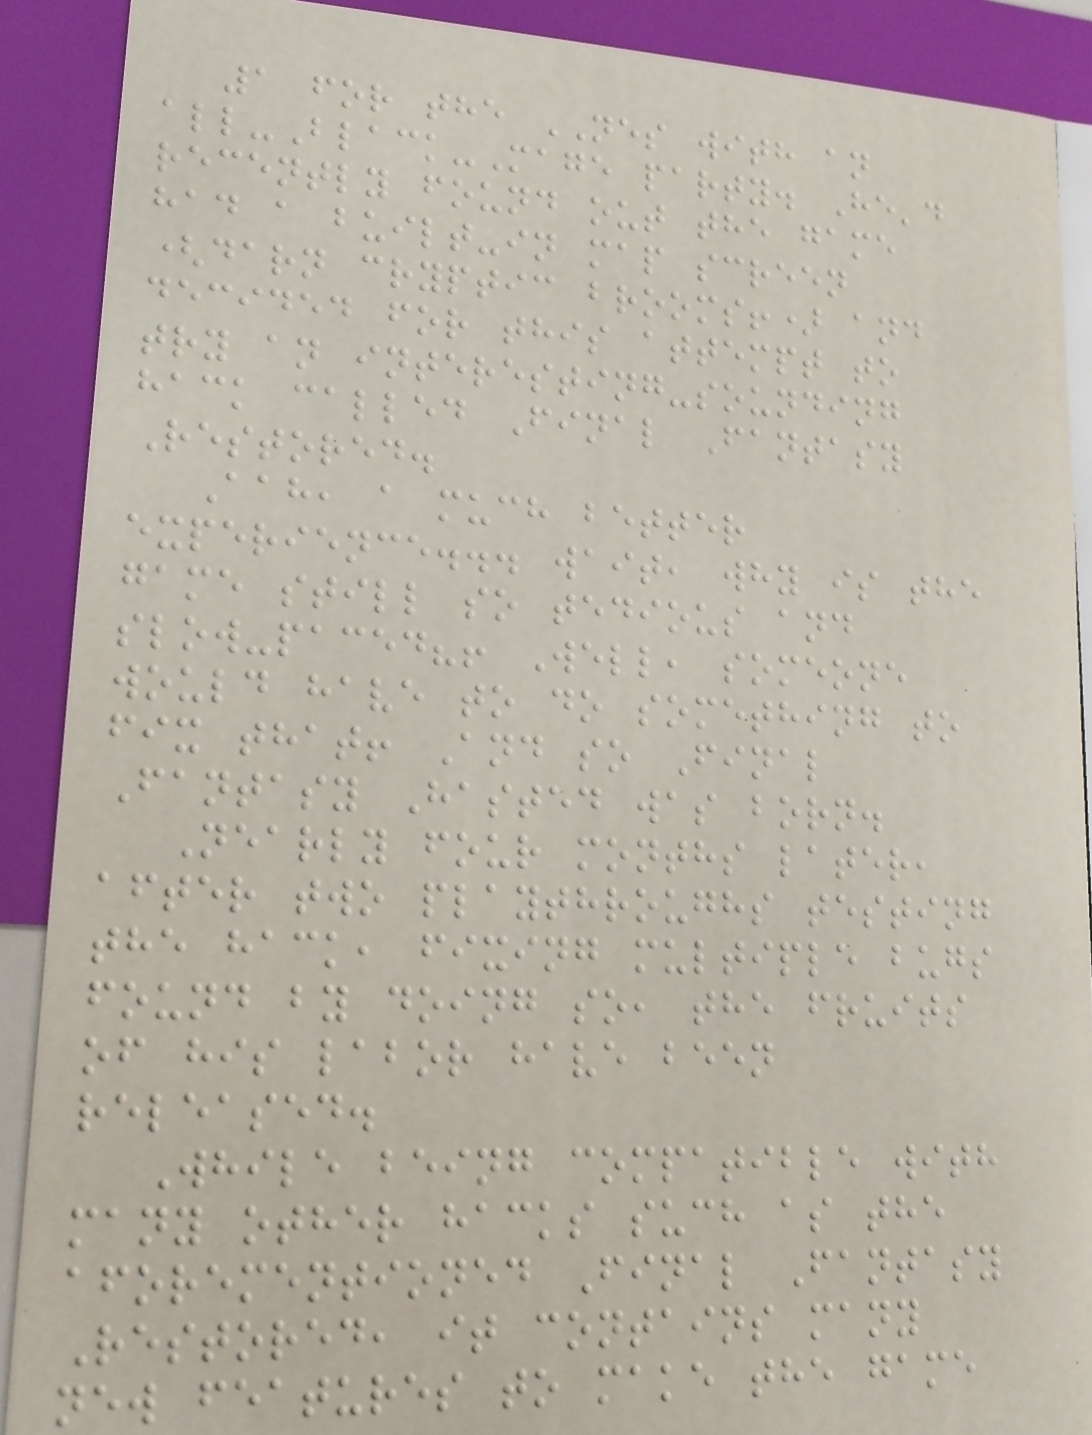1 for the NES with an
all-Black-Mage party. He'd
recently found out the game
had a built-in map screen
(darn cryptic brooms!) and
decided for this attempt to
try an interesting-sounding
hack called Final Fantasy
Restored.
Aah, a much better
experience... wait, why is the
game still so tedious and
slow-paced?! Well, someone
would have to do something to
fix that! And so Final
Fantasy Hasted was born.
Nearly four months later,
after two playthroughs testing
the hack, fixing multiple bugs
found by doing so, the fruits
of his labor have been
released.
While being compatible with
many other hacks such as the
aforementioned Final Fantasy
Restored, it contains many
new features to make the game
